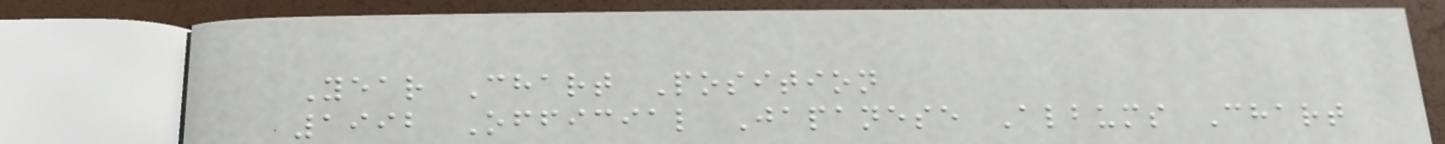Year Chart Position
1992 Official Japanese Albums Chart
